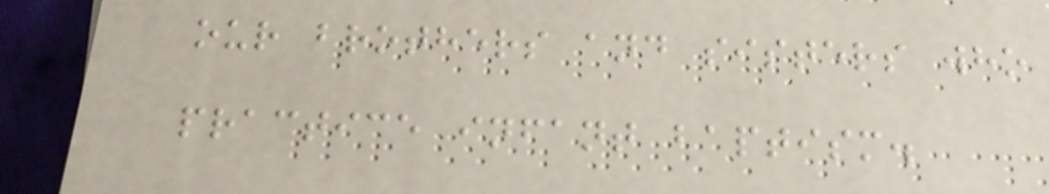our brothers and sisters who
practice infant baptism.
